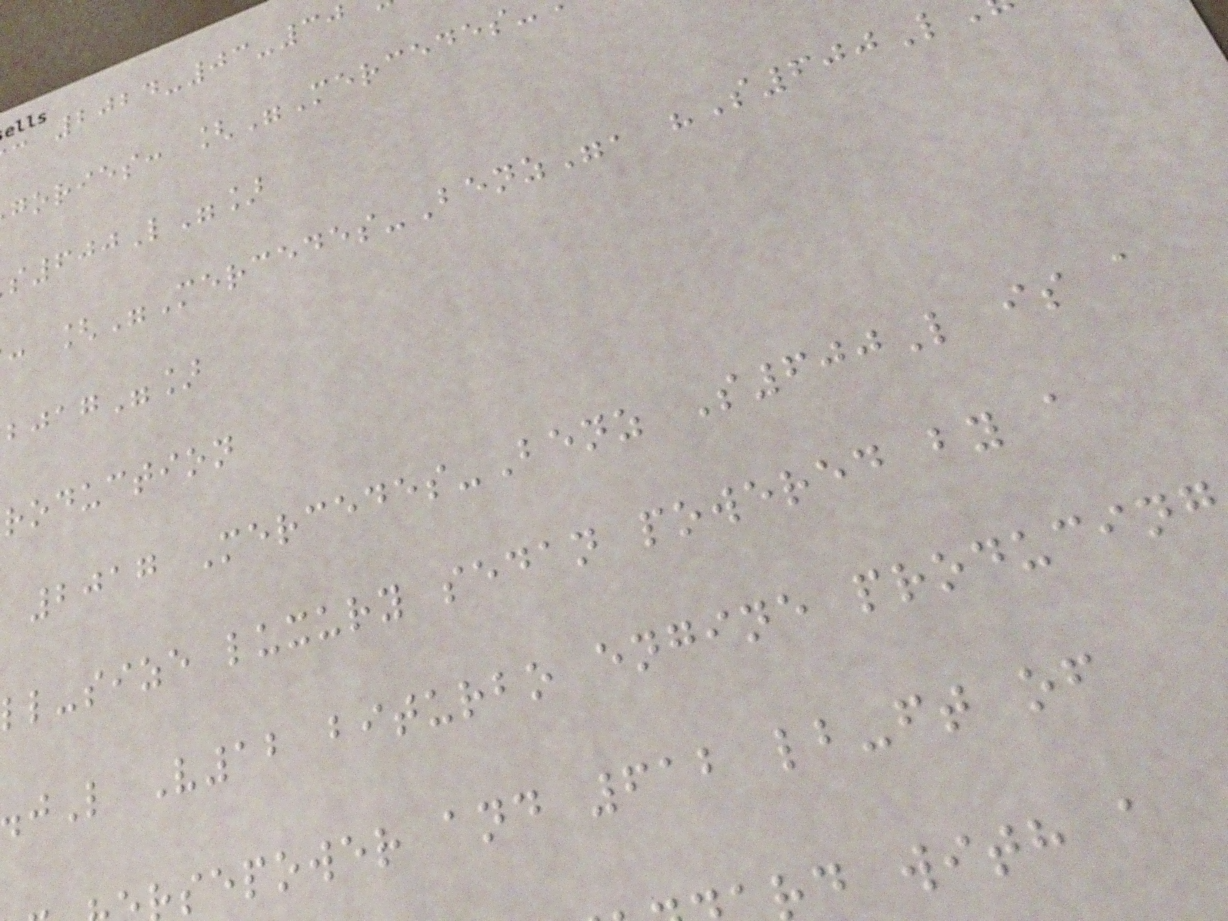: 2024-03-30
gories: ["Mercedes
600L"]
: ["Mercedes-Benz", "S600L
bjag"]
roduction
2017 Mercedes-Benz S600L is a
ll-size luxury sedan powered by a
L V12 biturbo engine producing
sepower and 612 lb-ft of
